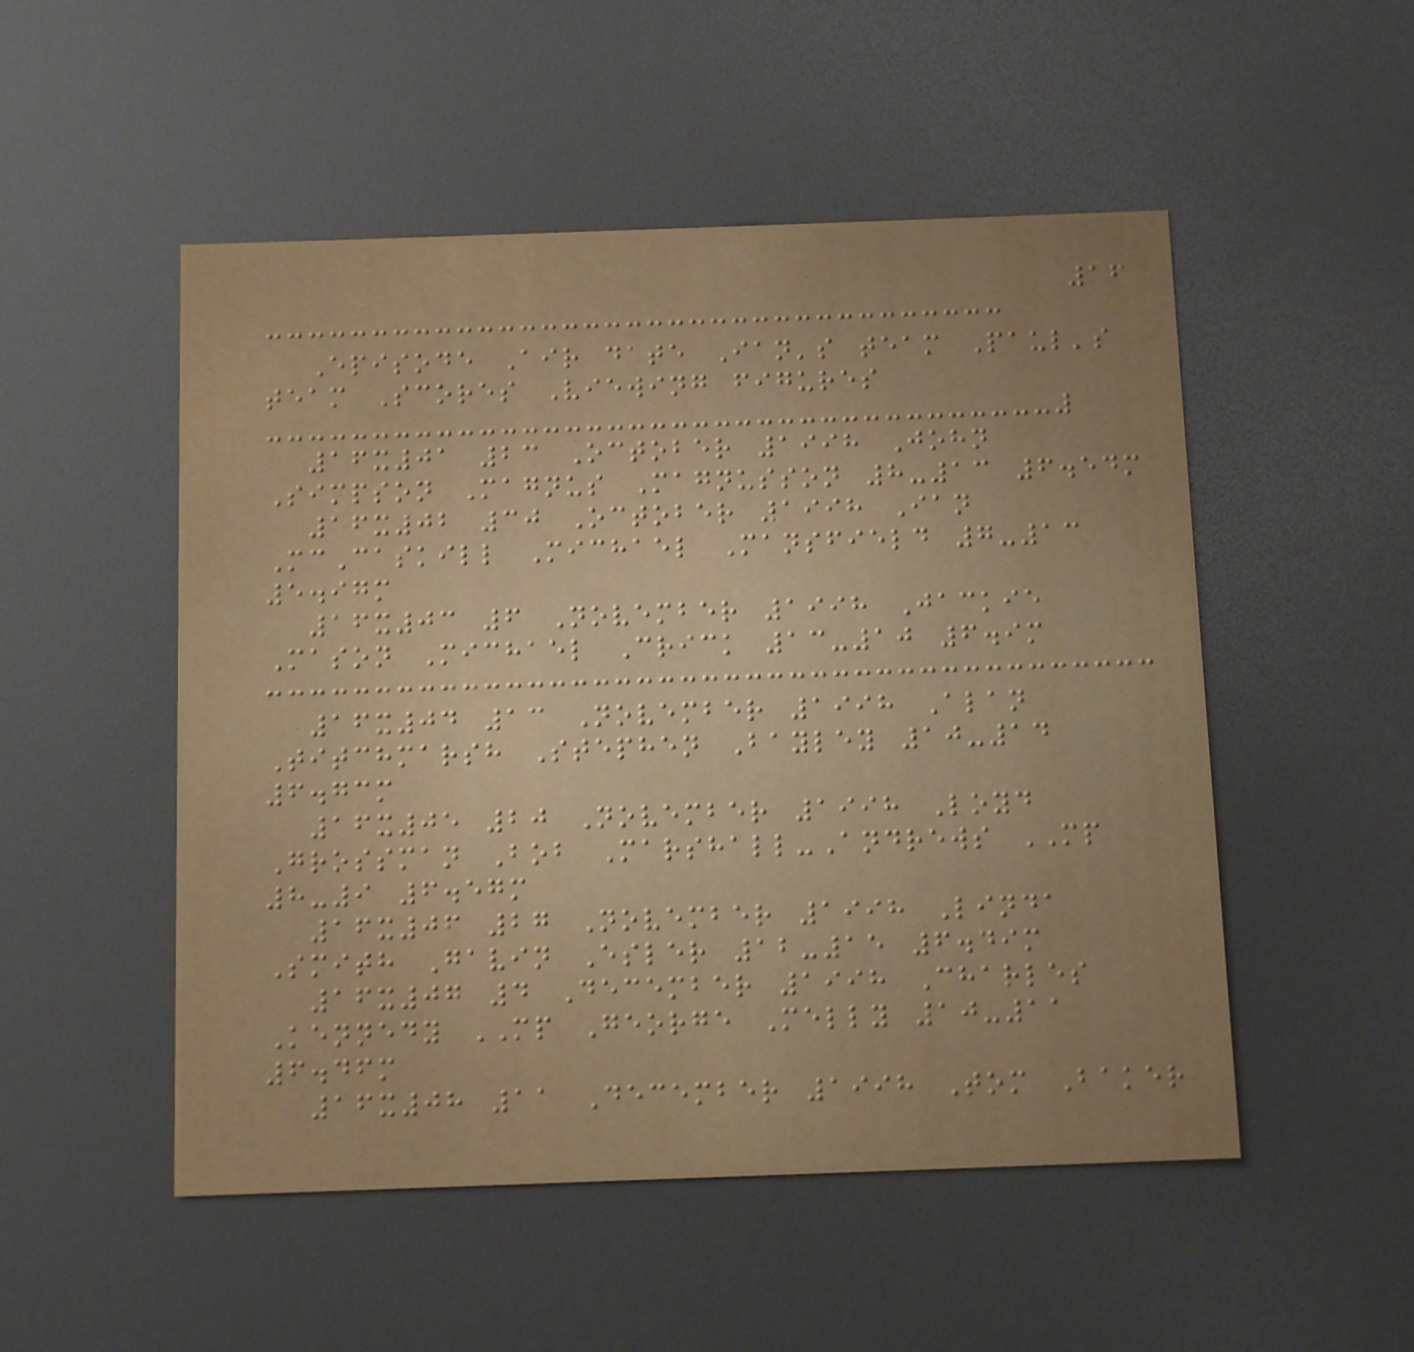16
Episode Air date Ian's team Paul's
team Scores Viewing figures
16x01 23 October 1998 John
Simpson Magnus Magnusson 8-13 6.54m
16x02 30 October 1998 Ian
McCaskill Michael Mansfield 7-13
5.97m
16x03 6 November 1998 Jackie
Mason Michael Crick 13-10 6.9m
16x04 13 November 1998 Alan
Titchmarsh Stephen Bayley 10-14
6.73m
16x05 20 November 1998 Loyd
Grossman Bob Marshall-Andrews MP
8-9 6.57m
16x06 27 November 1998 Linda
Smith Gavin Esler 12-15 6.49m
16x07 4 December 1998 Charles
Kennedy MP George Melly 10-11
6.46m
16x08 11 December 1998 Tom Baker
